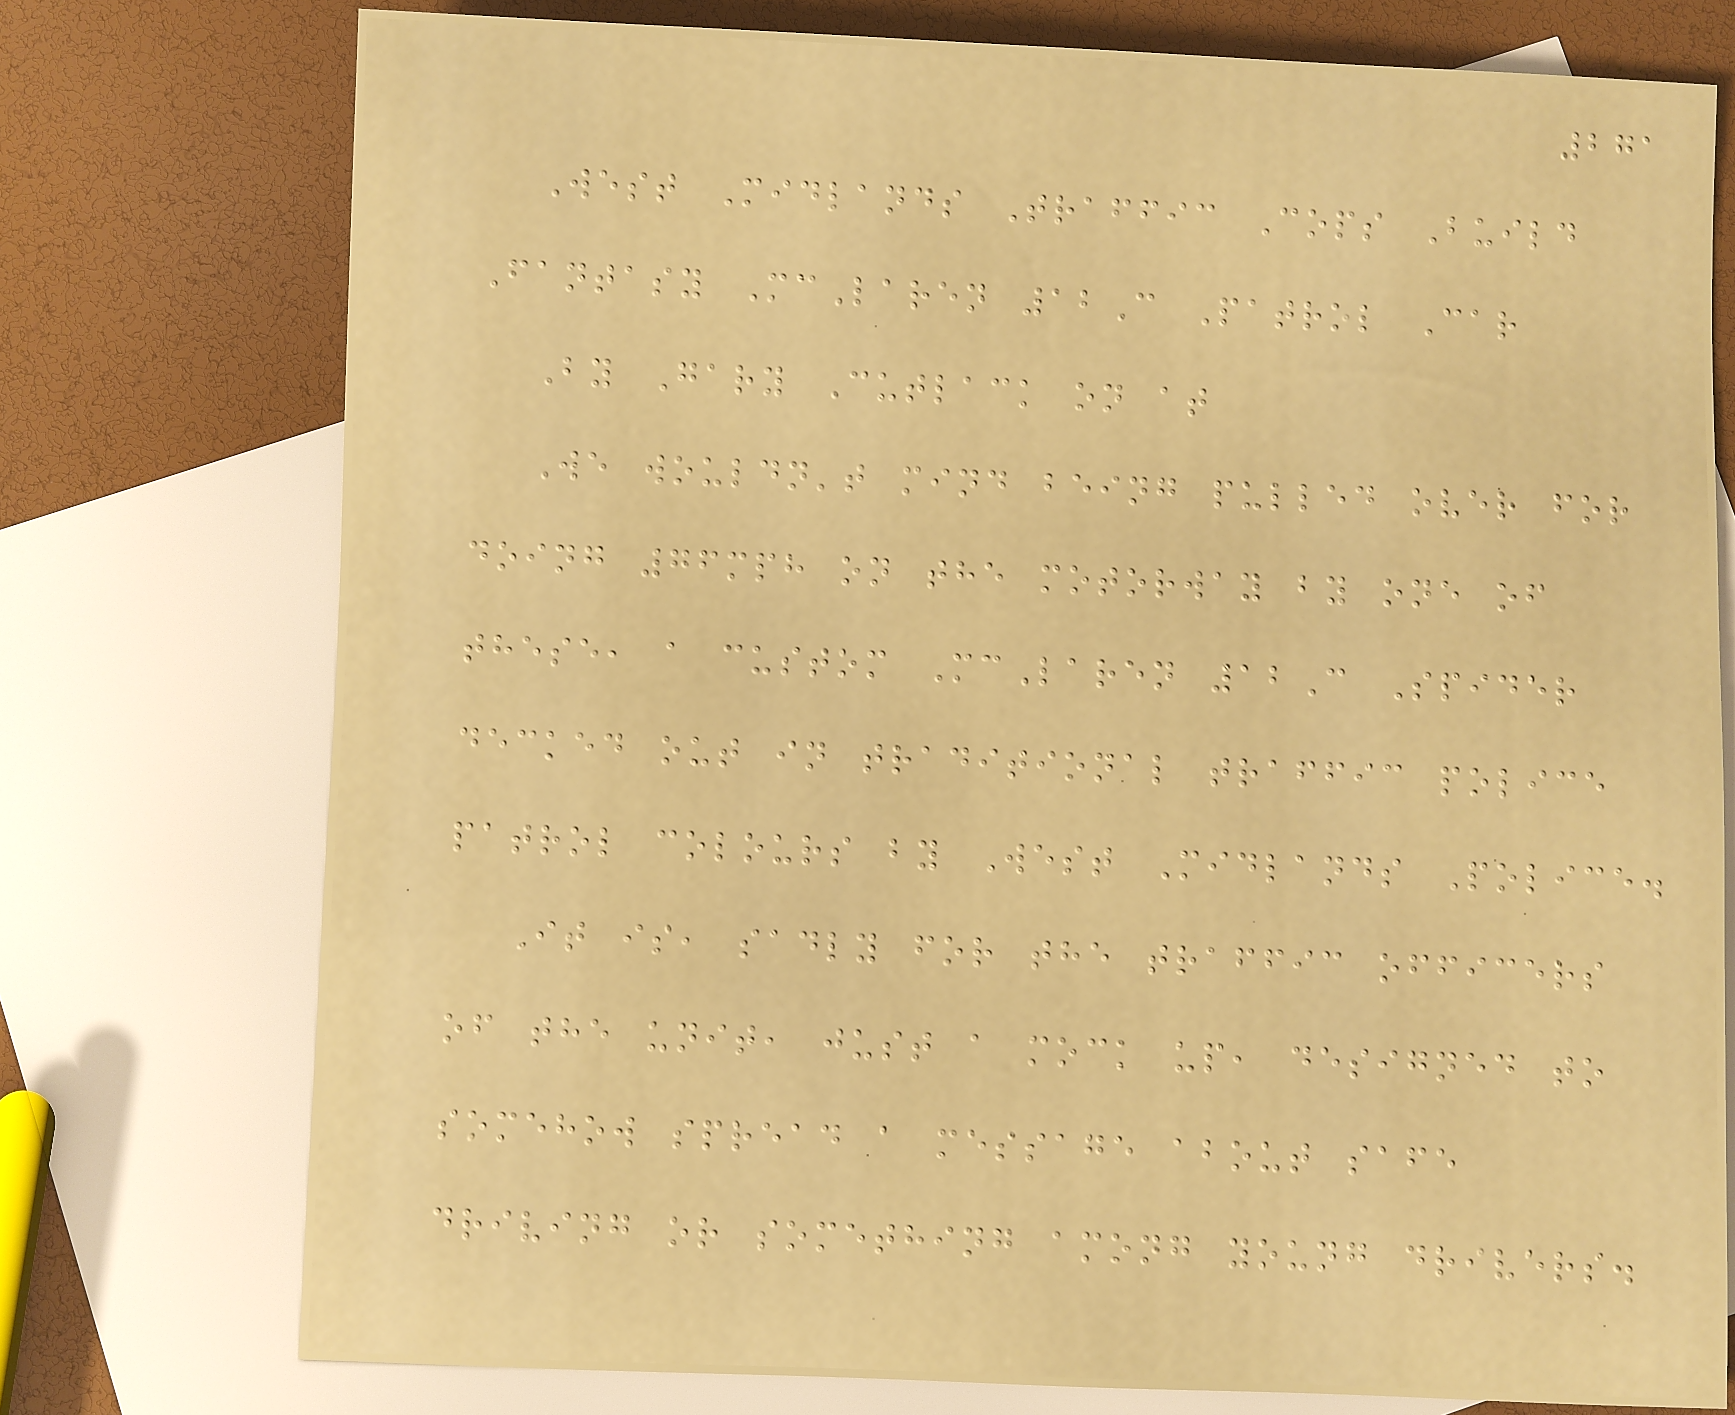271
West Midlands Traffic Cops Build
Fantasy McLaren 12C Patrol Car
By Gary Cutlack on at
We wouldn't mind being pulled over for
doing 76mph on the motorway by one of
these, a custom McLaren 12C Spider
decked out in traditional traffic police
patrol colours by West Midlands Police.
It is, sadly for the traffic officers
of the unit, just a mock up, designed to
somehow spread a message about safe
driving or something among young drivers.
